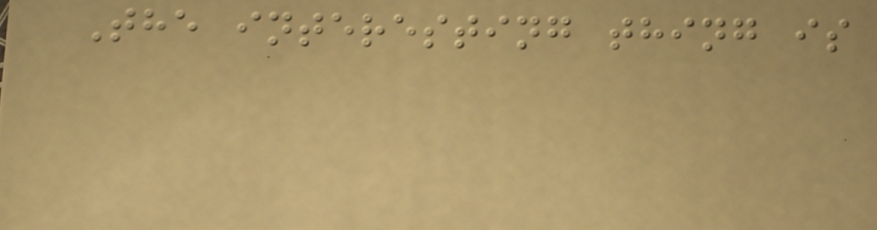The interesting thing is
